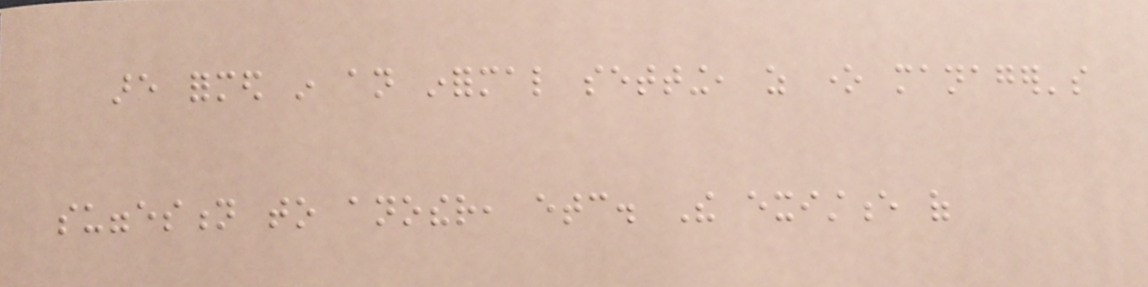are formed in an informal setting, as one manager's
suggestion to another, etc. The existence of
